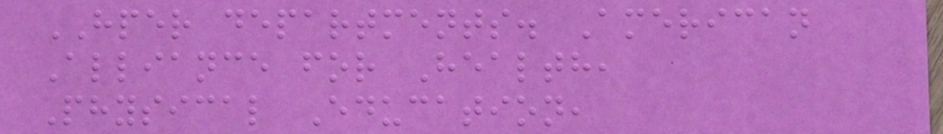HPER departments. American
Alliance for Health,
Physical Education,
